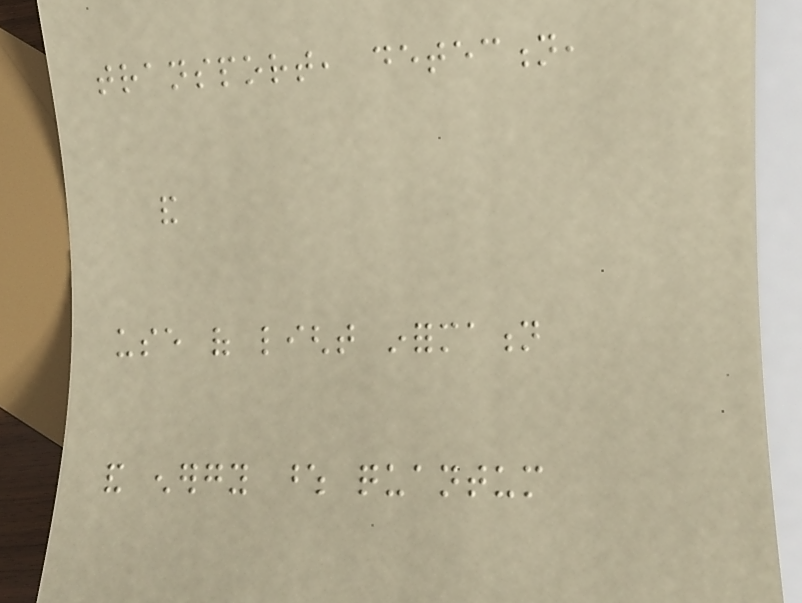transport, detection,
and
use of light information
and energy whose quantum
